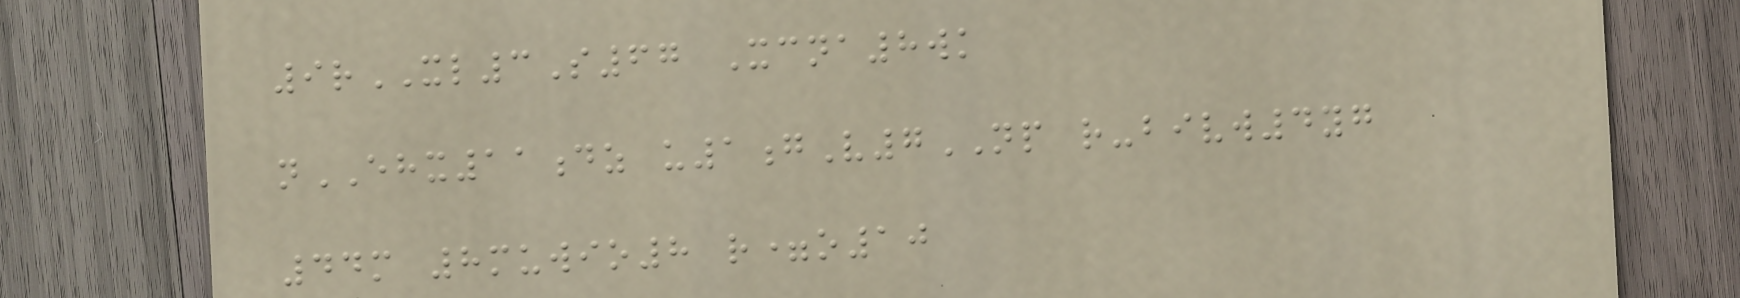9rXL3S67 Xcna8wk
nEHX11dz u1gV7NP r-bivw4yg
44m 8muwio8 r=o10
